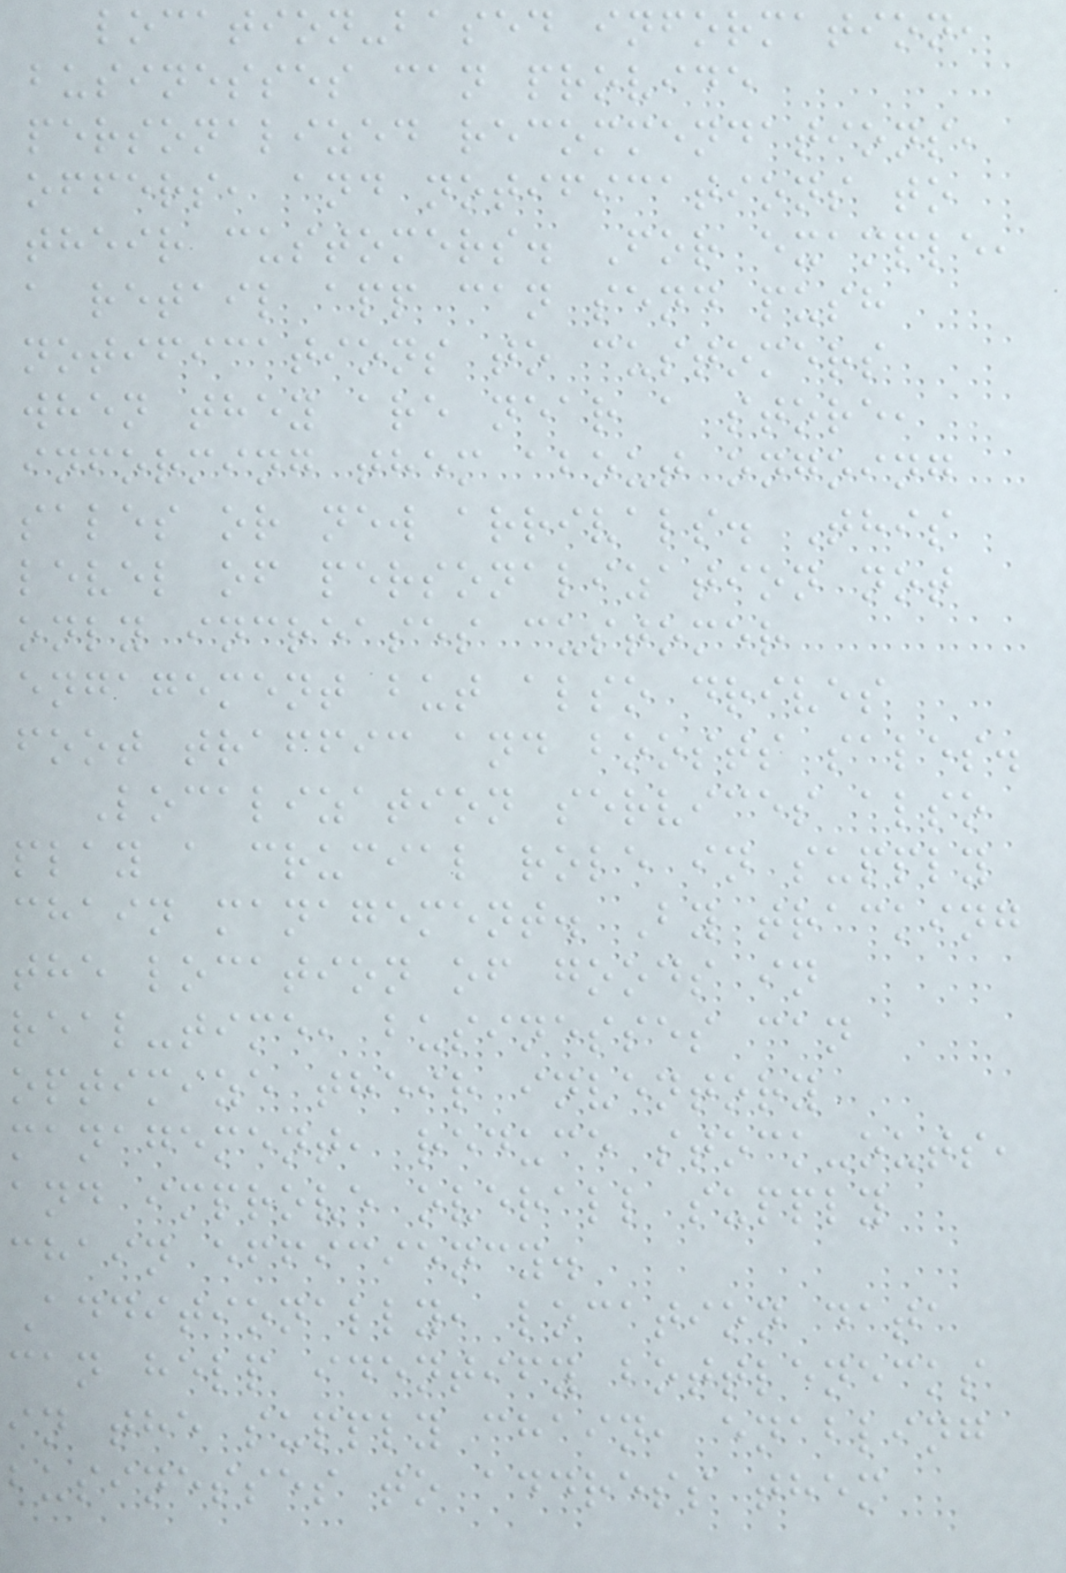location-based information,
businesses can provide
personalized recommendations,
offers, and notifications to
their customers. For example,
a retail app can send push
notifications to customers
when they are near a store,
informing them about ongoing
sales or new arrivals. This
level of personalization not
only increases customer
engagement but also drives
foot traffic and boosts sales.
Localization services also
play a crucial role in supply
chain management. By tracking
the location of goods in
real-time, businesses can
optimize their inventory
management, reduce stock-outs,
and improve overall supply
chain efficiency.
Additionally, location data
can help identify bottlenecks
in the supply chain, enabling
businesses to address them
